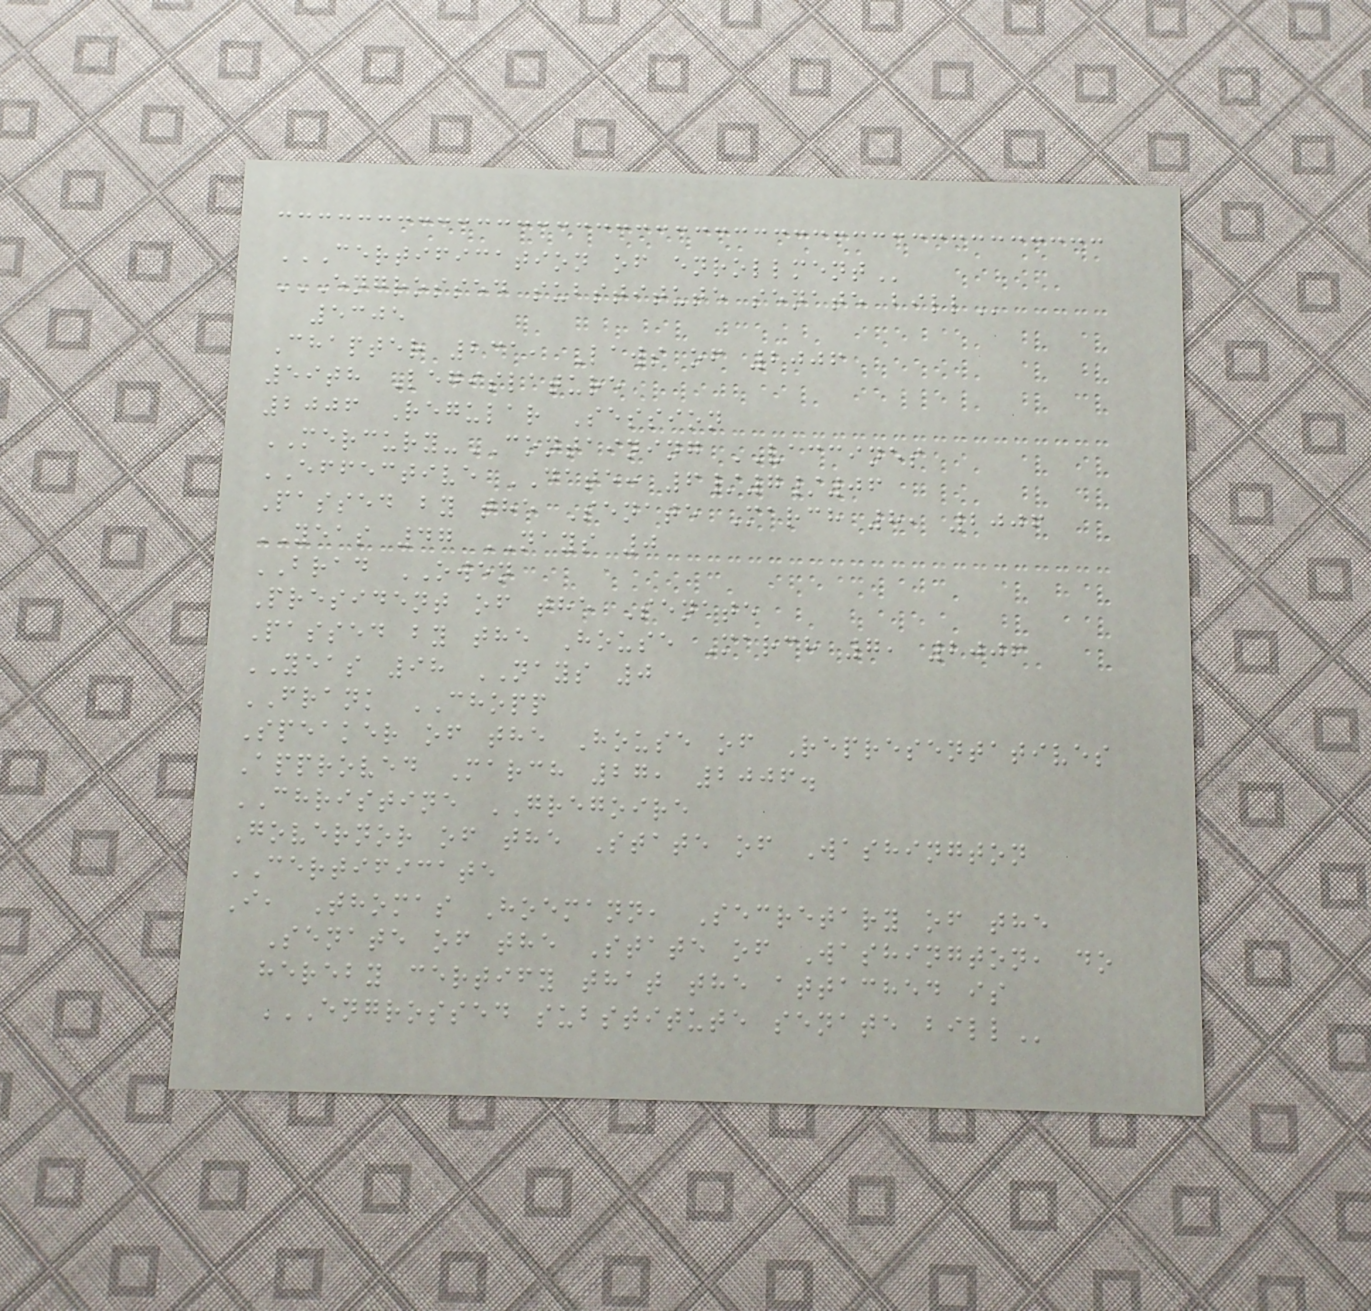CERTIFICATION OF ENROLLMENT
ENGROSSED SUBSTITUTE SENATE BILL
5305
Chapter 231, Laws of 2006
59th Legislature
2006 Regular Session
MERCURY-CONTAINING VACCINES
EFFECTIVE DATE: 6/7/06
Passed by the Senate March 8, 2006
YEAS 47 NAYS 0
BRAD OWEN
President of the Senate
Passed by the House March 7, 2006
YEAS 98 NAYS 0
FRANK CHOPP
Speaker of the House of Representatives
Approved March 27, 2006.
CHRISTINE GREGOIRE
Governor of the State of Washington
CERTIFICATE
I, Thomas Hoemann, Secretary of the
Senate of the State of Washington, do
hereby certify that the attached is
ENGROSSED SUBSTITUTE SENATE BILL
